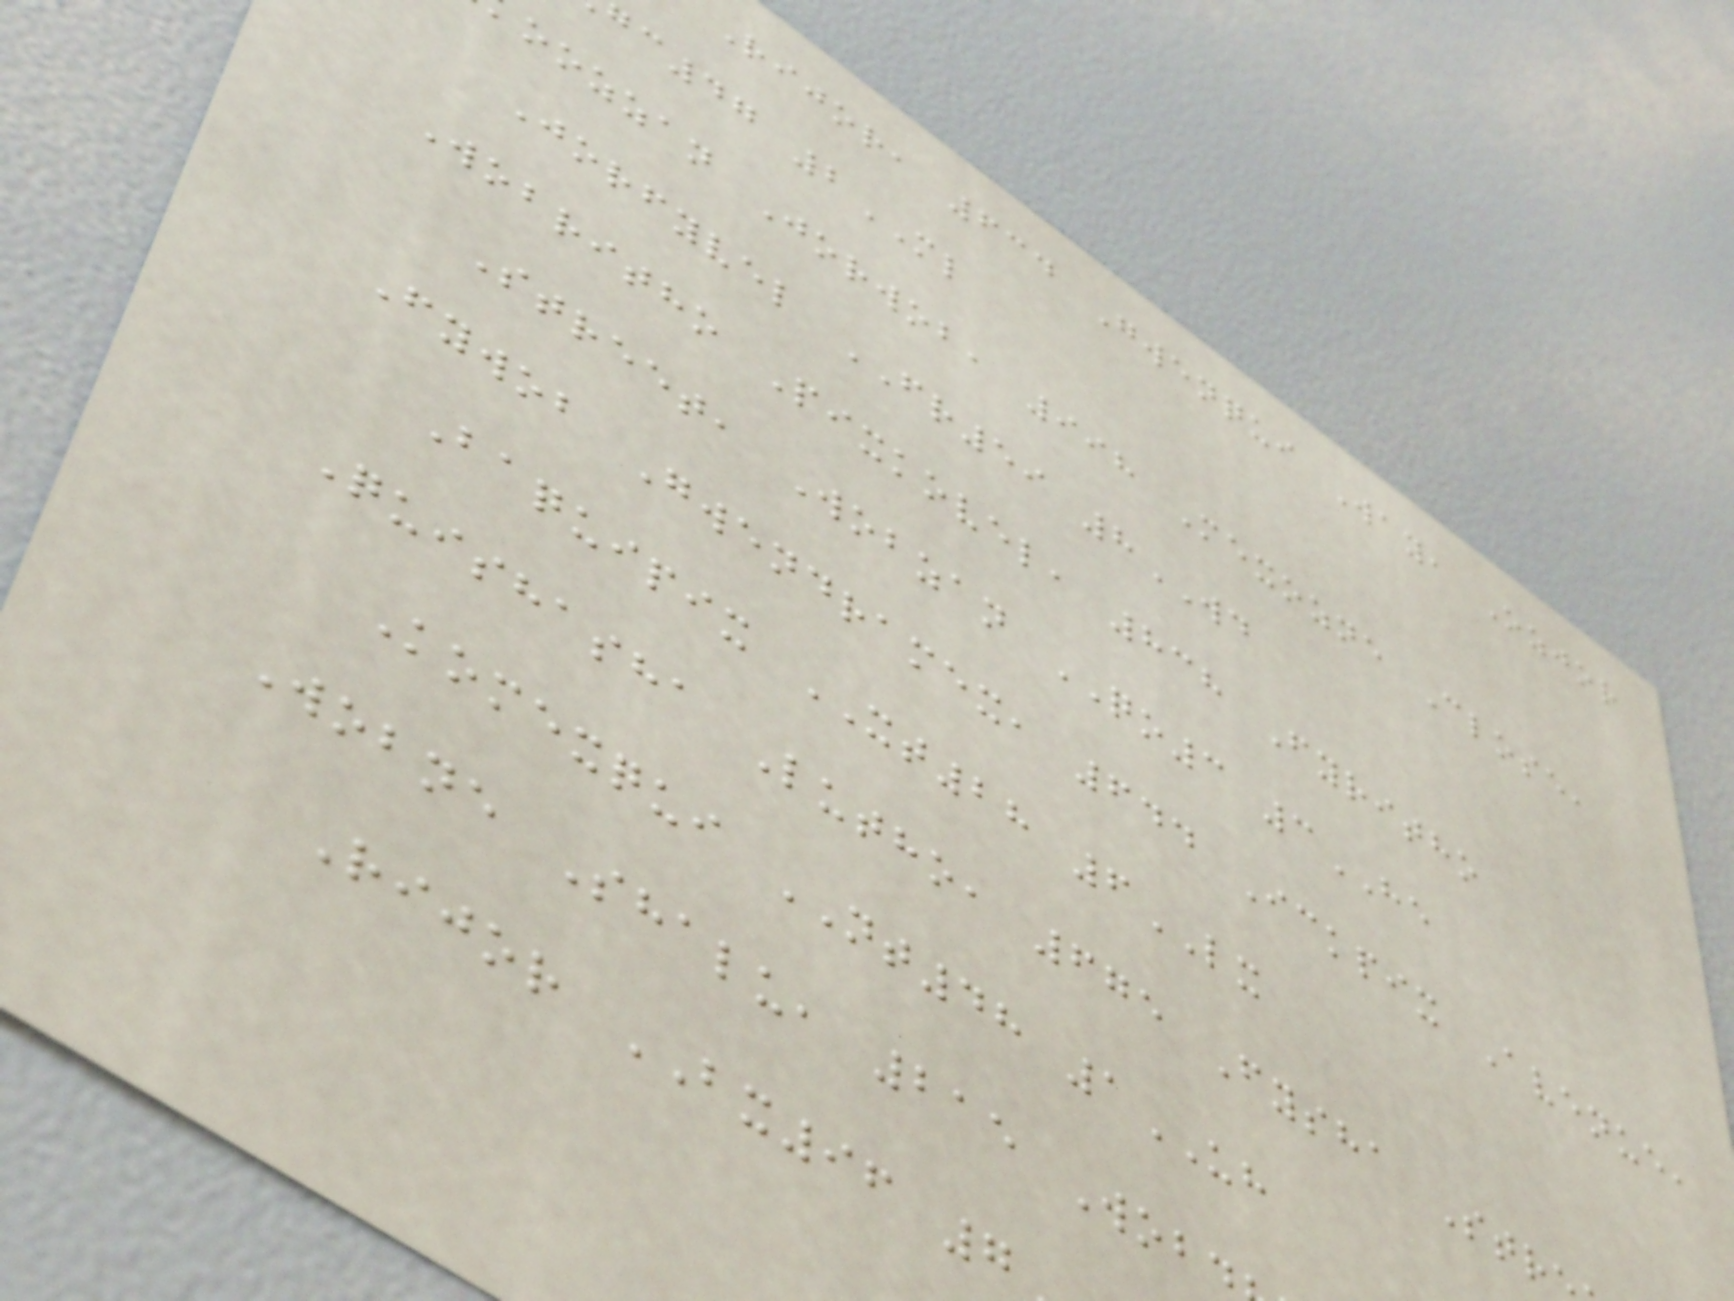Rijor, 634 Gwenqui Way, Ozjor
gc47 2ML
oozzan Jorwob, 998 Mexozne Close,
Jorfyvel FR59 8WD
Wobritho Pixkovel, 838 Fyritho
Street, Wobzan QO3 3HE
Fywob Gwendramex, 644 Ickpix Avenue,
Baquipix XT28 6LX
Quishasha Lutho, 675 Fysha Str
Komexqui NT48 1UH
Wobne Shalu, 215 Wob
Rijor BX96 7
